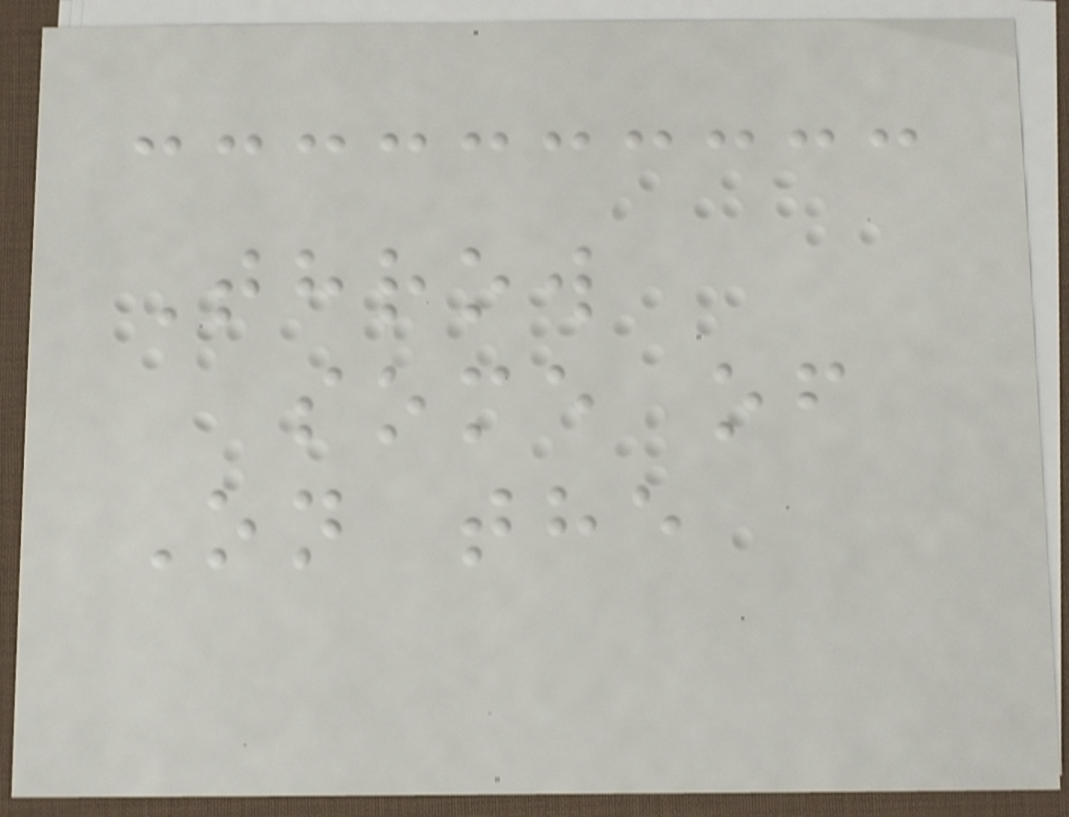Throw
some of
On the
